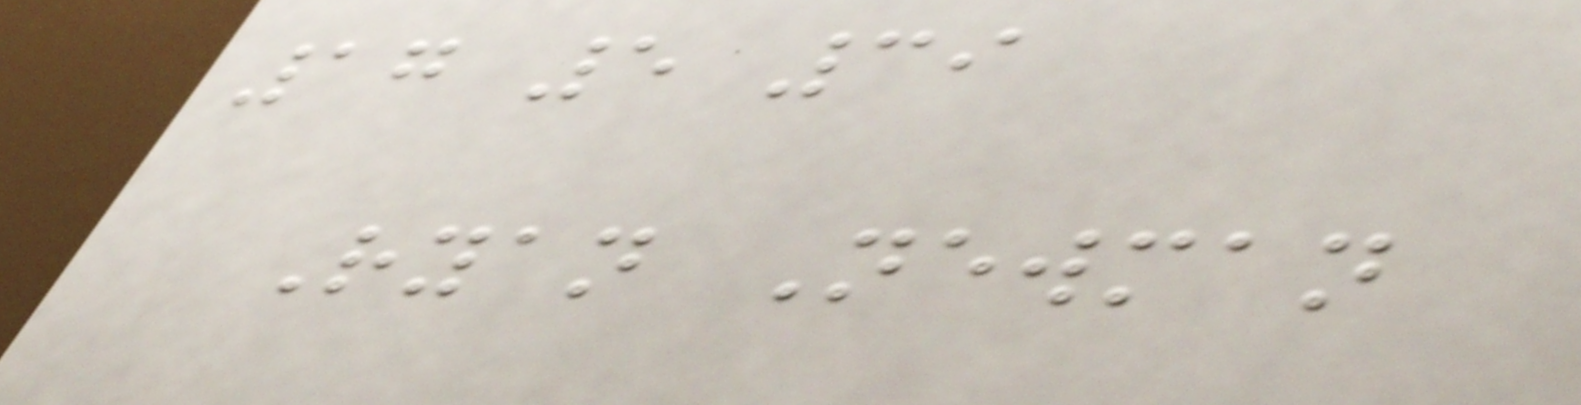17 5 39
Ryan Newman
